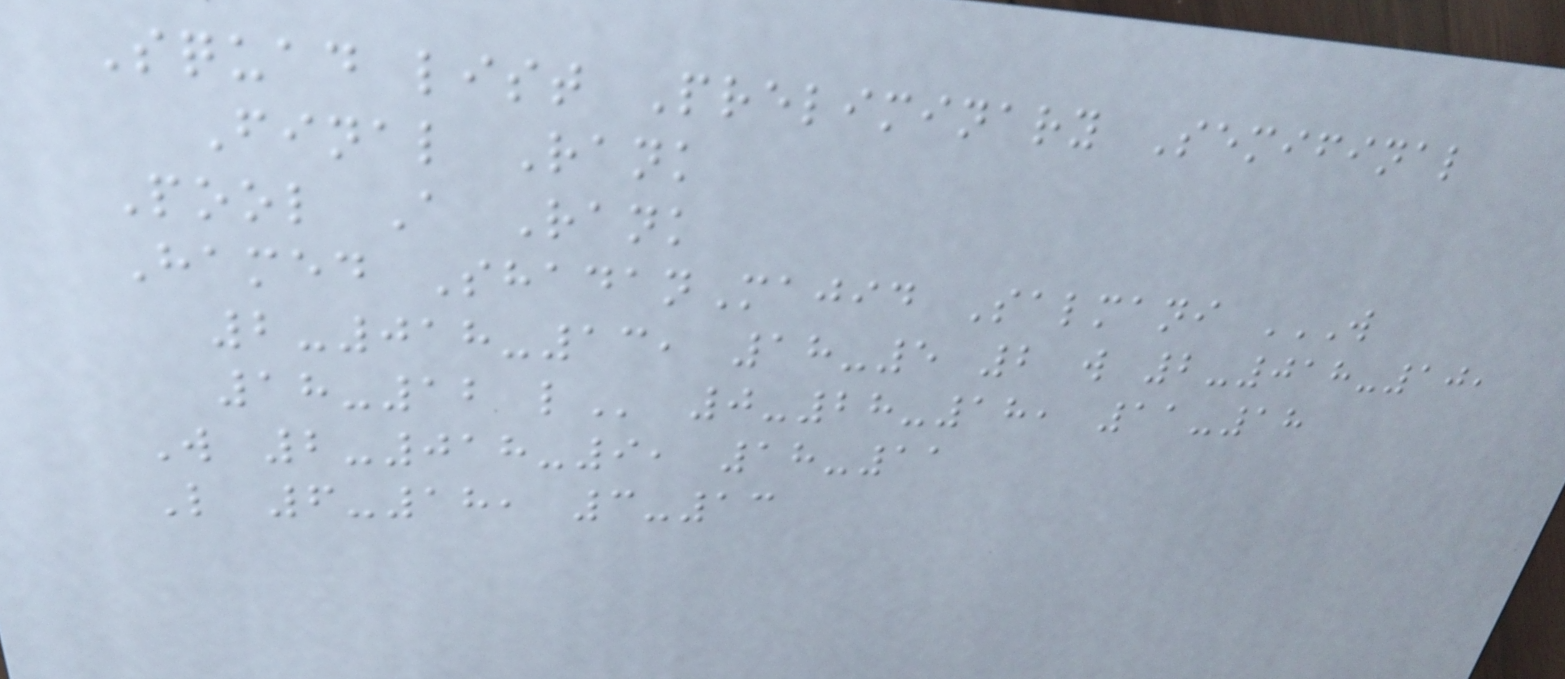Squad list Preliminary Semifinal
Final Rank
Pool A Rank
Hamed ShadanMajid Salmani W
2-018-13, 18-5 2 W 2-018-10,
18-12 L 0-28-18, 11-18
W 2-018-9, 18-11
L 6-18, 3-13
